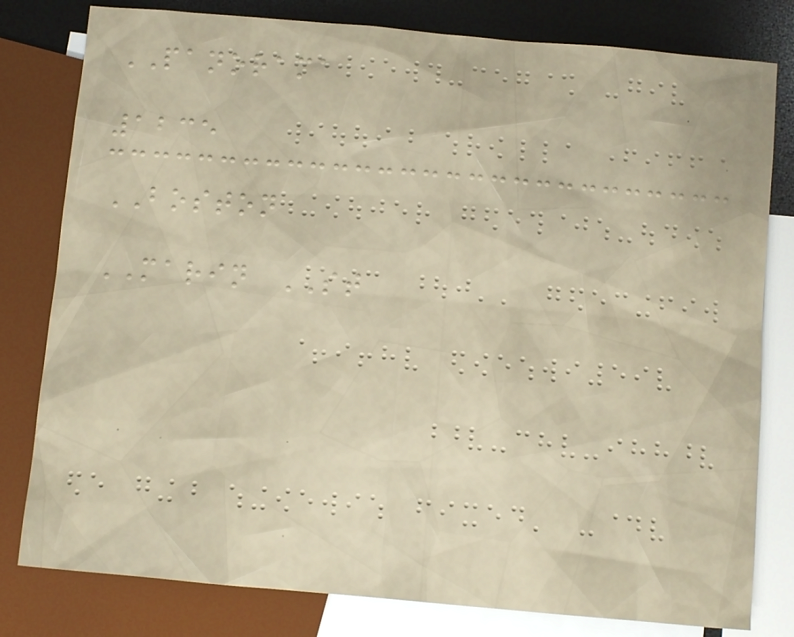PANORAMA
1235
BOSTON
MARIN ST
